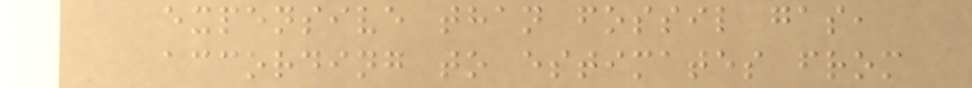expensive than fossil gas,
according to estimates from
